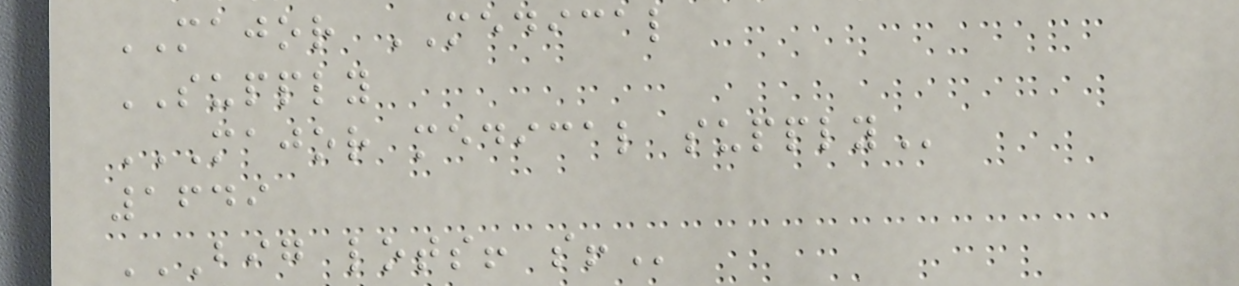MAJOR MEDICAL
SUPPLY
MAJOR MEDICAL SUPPLY
1649
BIG LOTS! S!
